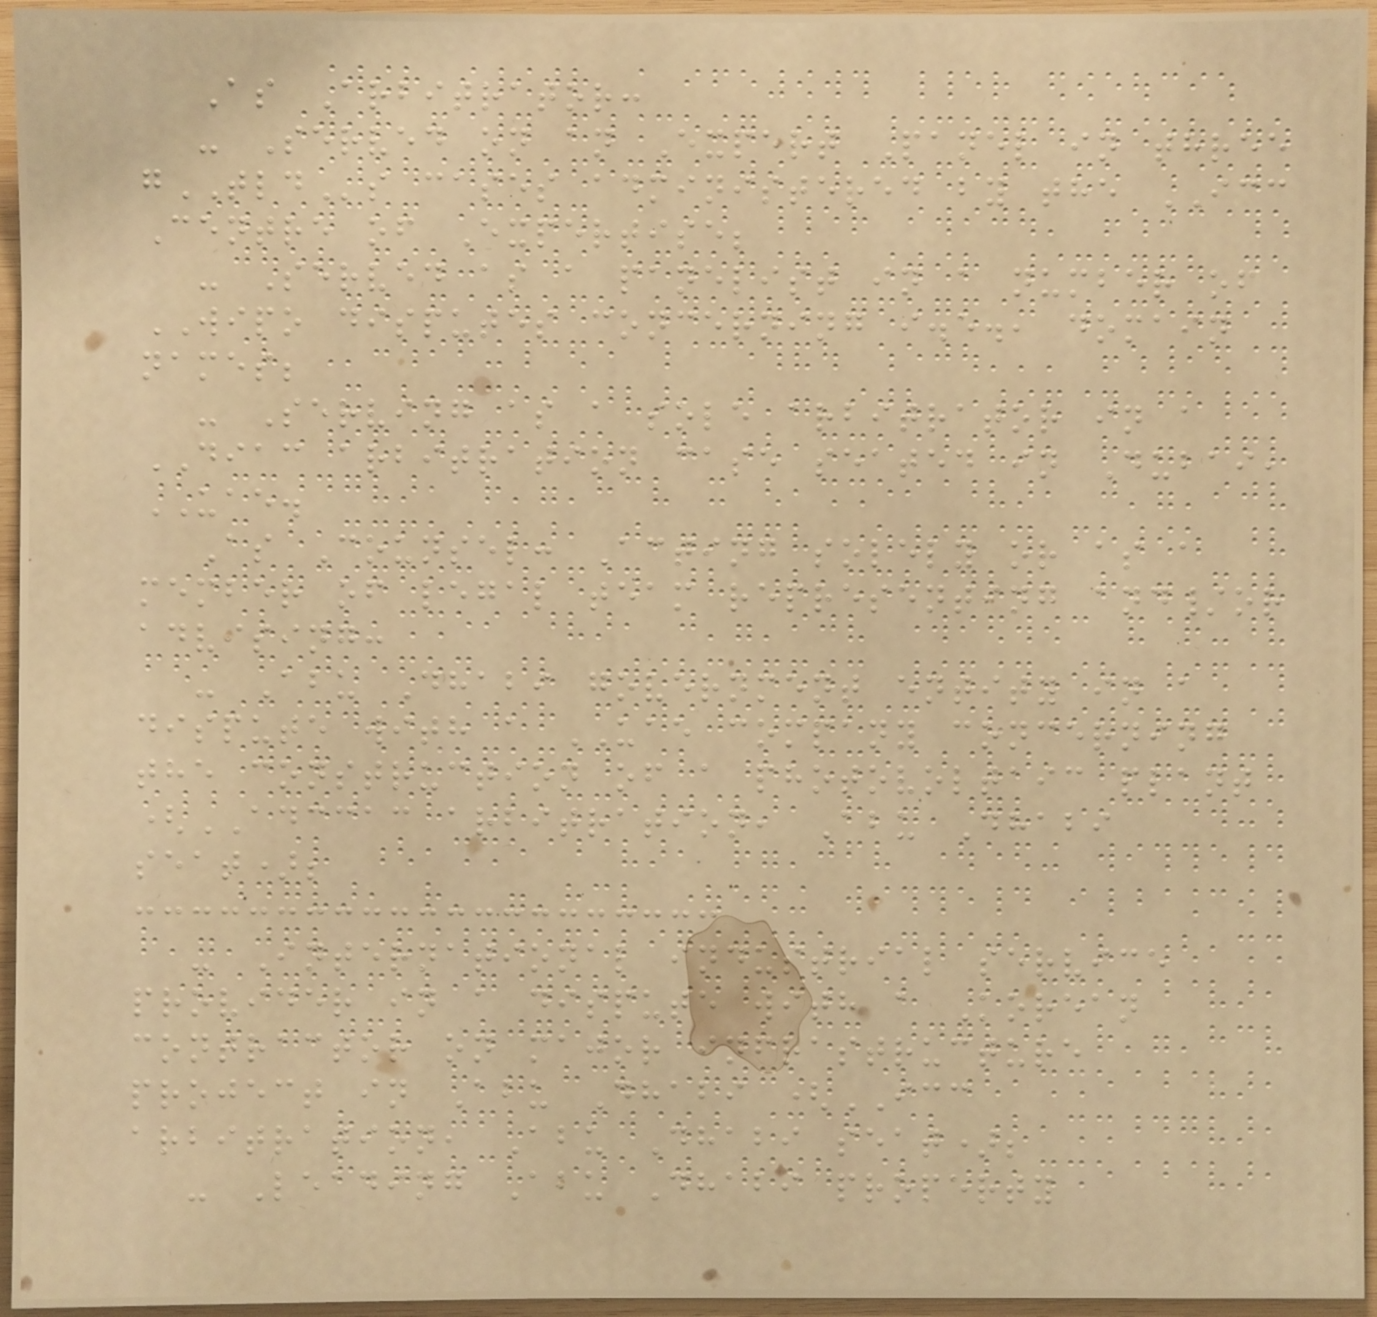As Arbitrator:
- Served on an Expert Panel in three
gTLDs cases administered by the ICC
Centre of Expertise;
- Served as a panelist in a number of
WIPO disputes concerning i.e., domain
names;
- Serving as a sole arbitrator in a
DIAC arbitration case seated in Dubai,
UAE.
As Counsel: Acting solely or as a
member of legal team representing and/or
advising:
- Abu Dhabi government entity in a
dispute with a UAE company concerning
the construction of a photovoltaic plant
(ADCCAC arbitration, Abu Dhabi
seat);
- International industrial service
provider in a dispute with a Korean
contractor on major infrastructure
project in Abu Dhabi (ICC
arbitration, Abu Dhabi seat);
- Leading Abu Dhabi property
